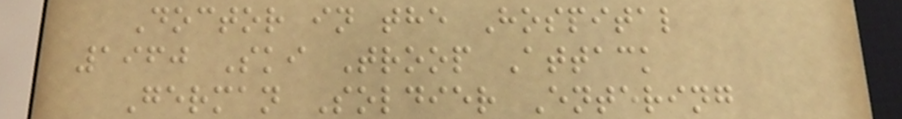Doctor in the Hospital
1960 Ski Troop Attack
German Soldier Entering
